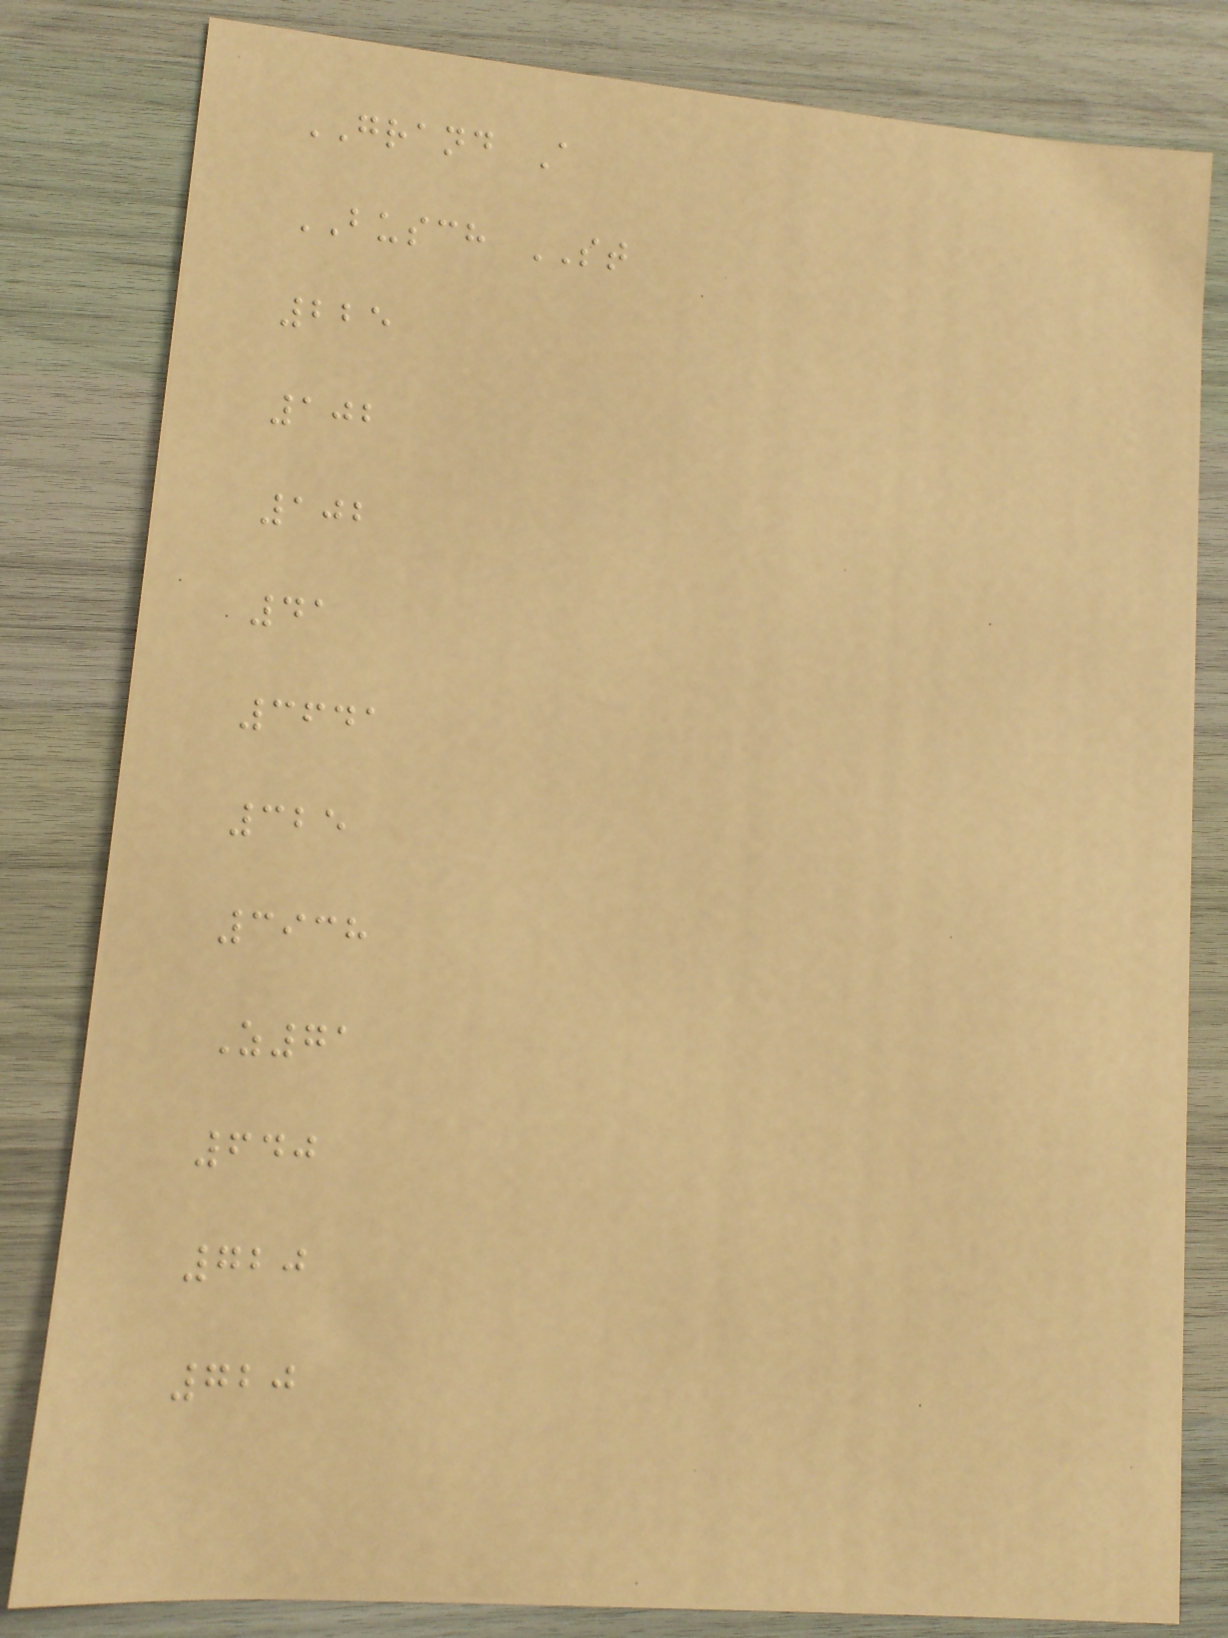GRAND A
BUSCH ST
225
102
102
41
3641
325
3938
Z71
640
720
720
